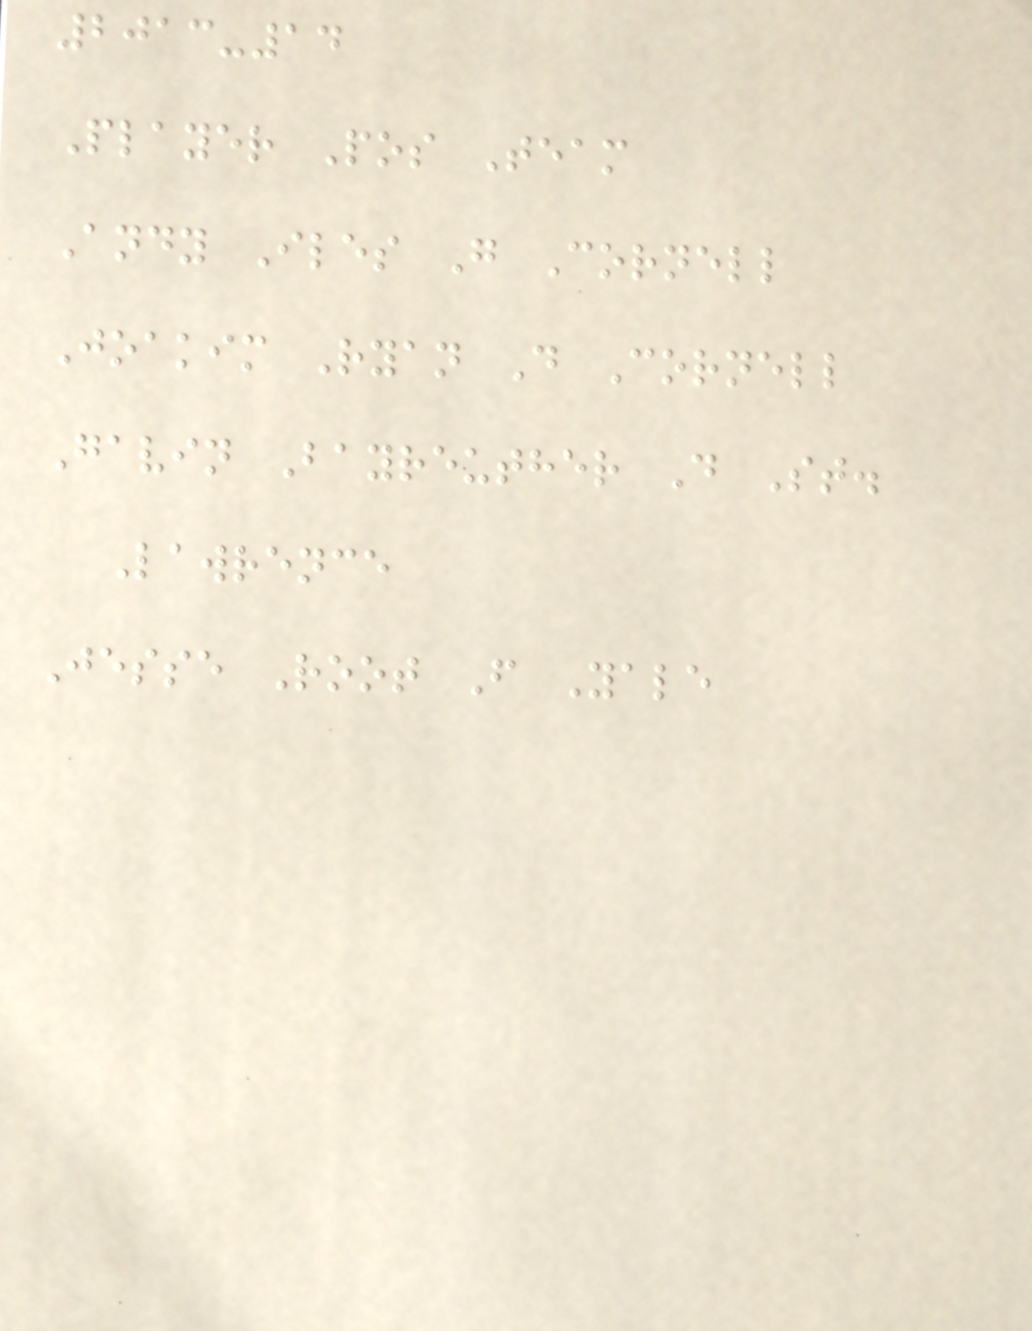2013-14
Player Pos Team
Andy Iles G Cornell
Joakim Ryan D Cornell
Gavin Bayreuther D St.
Lawrence
Jesse Root F Yale
